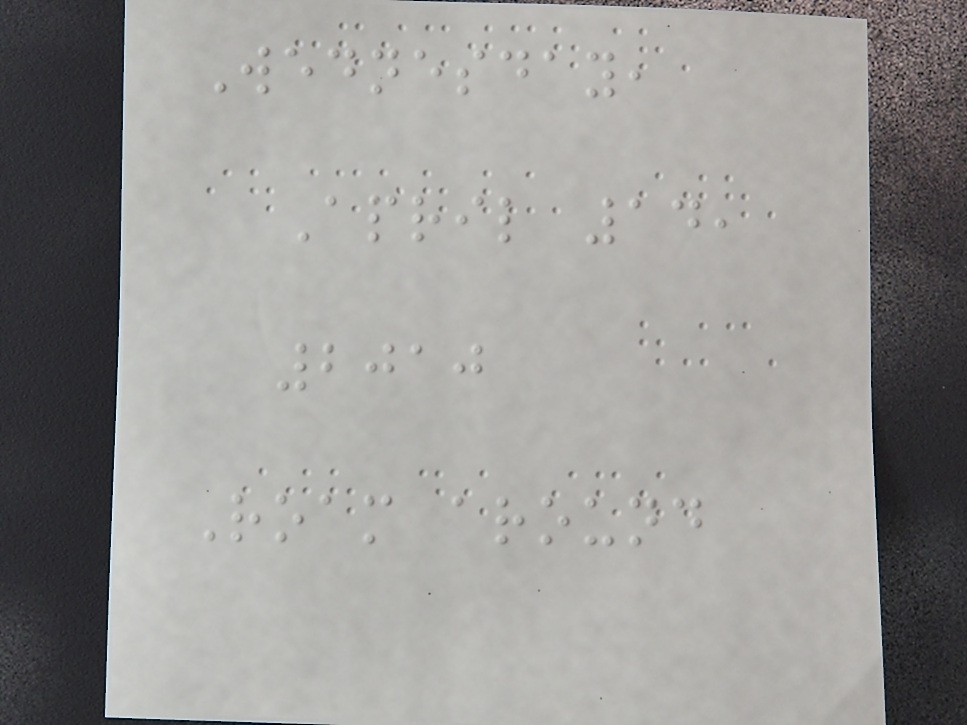Wednesday,
April 14,
2010
Roam around
